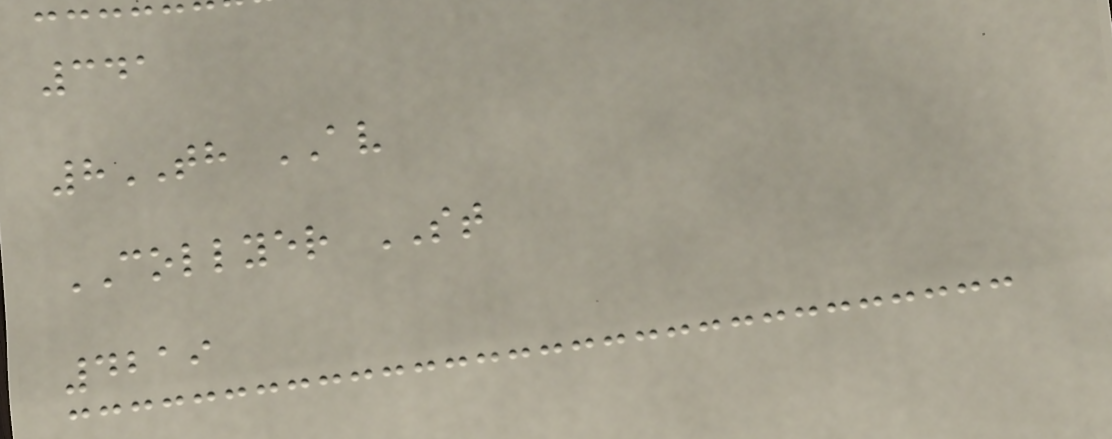341
8TH AV
COLLYER ST
4219
